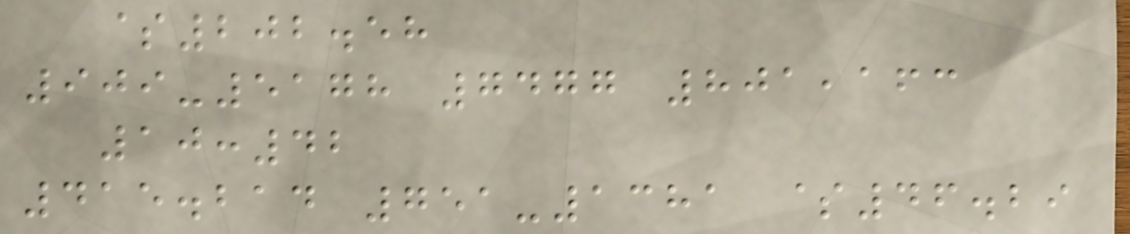$202.58
909-5178 7477 801,163
10:42
415.214 751-1381 $46.29
